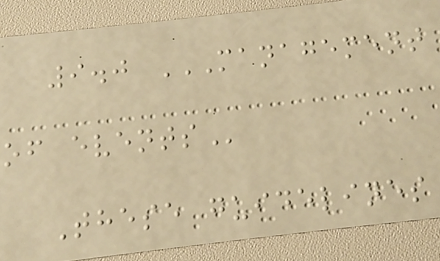9.0 MANAGEMENT
OF EVENTS
These guidelines
